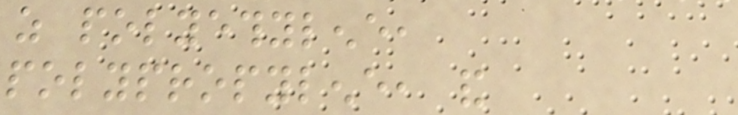as polyethylene,
polypropylene, and
